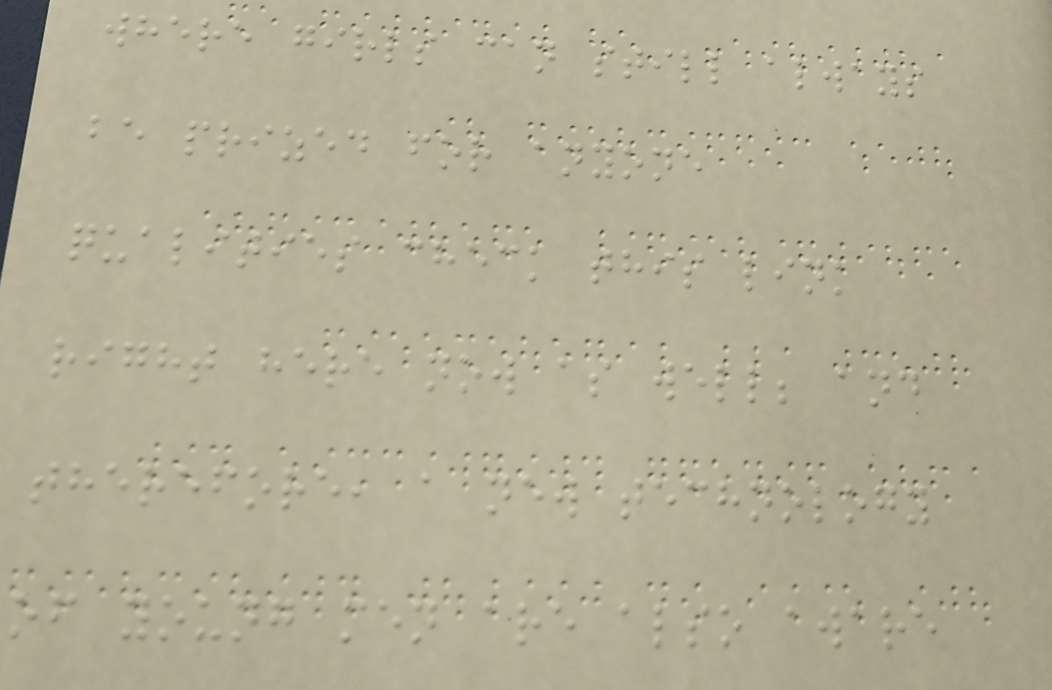where girls can still always
be prized for anyone
qualities check this link
right here now as well; and
therefore, a new technology
of young men are also aware
